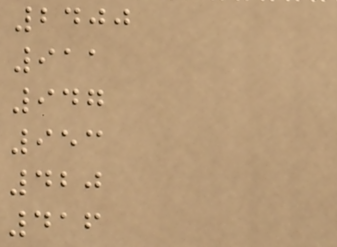2400
911
947
953
420
416
